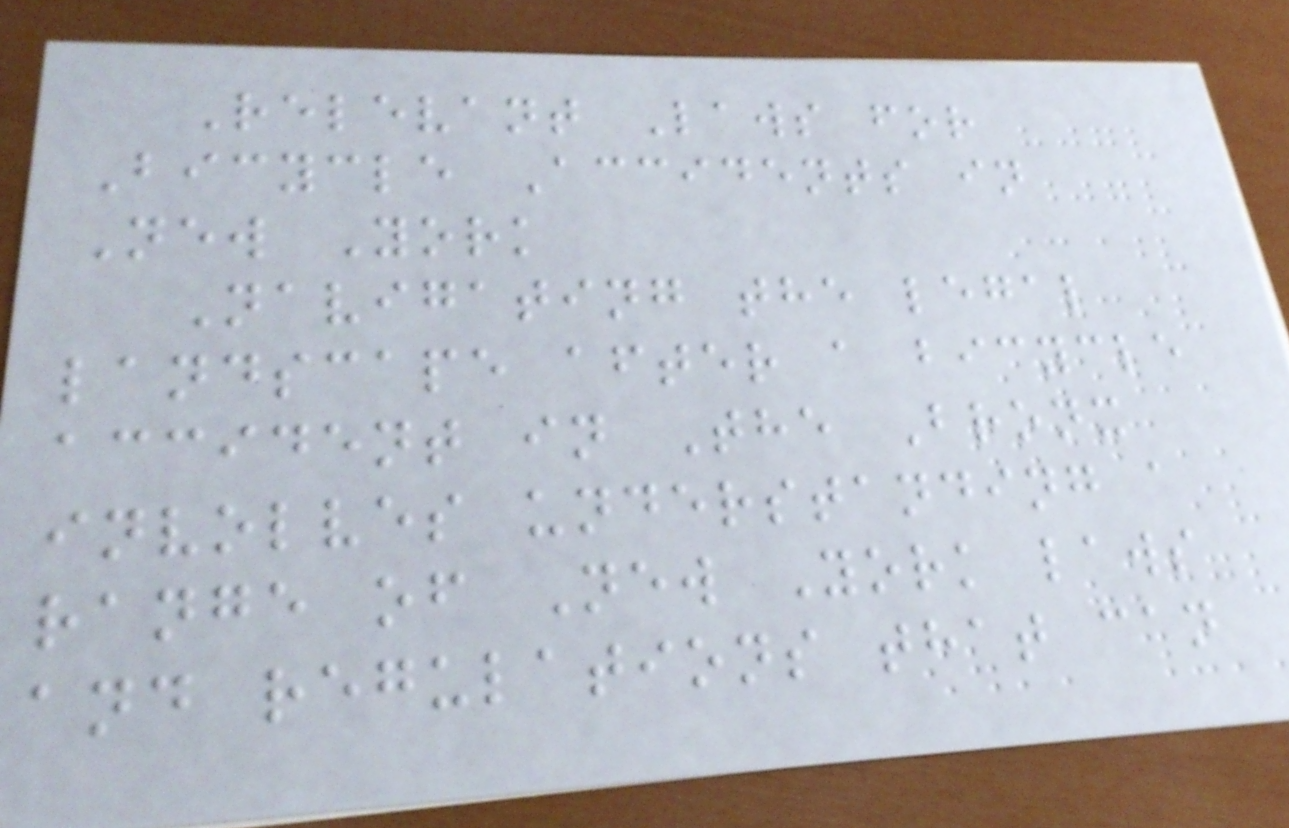Relevant Laws for
Bicycle Accidents in
New York
Navigating the legal
landscape after a bicycle
accident in The Bronx
involves understanding a
range of New York laws
and regulations that can
